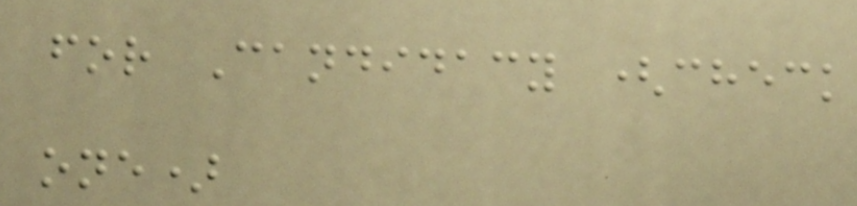for Candidacy (check
one)
